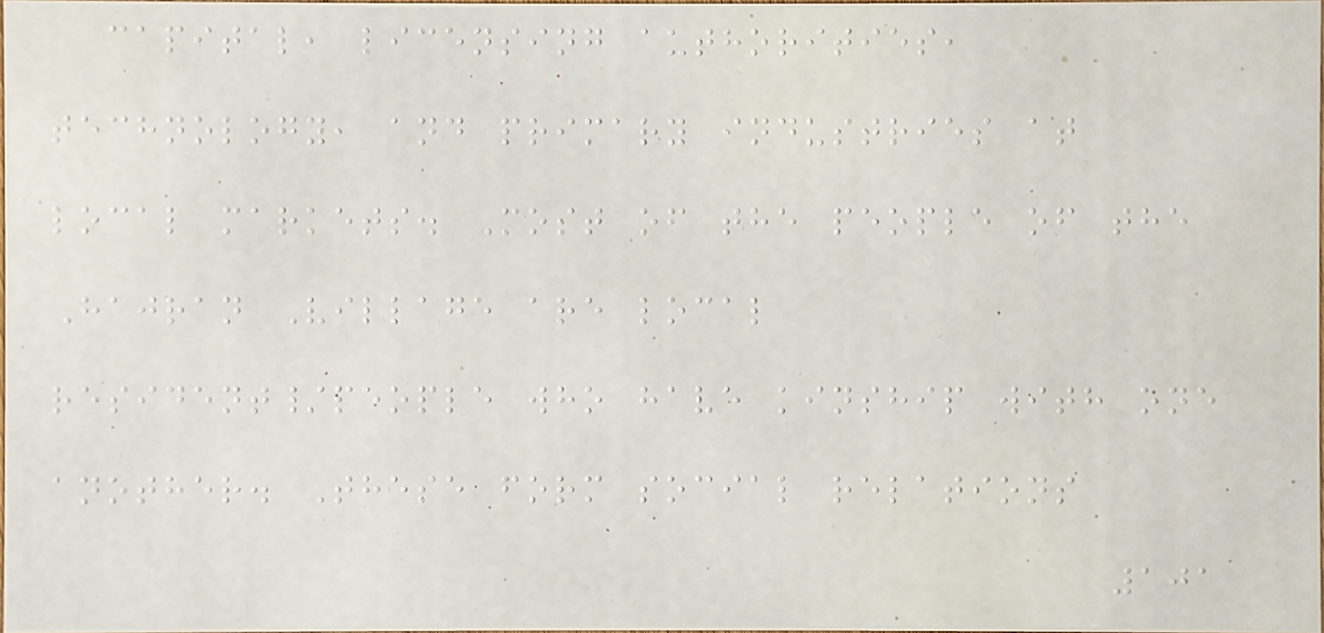capital, licensing authorities,
technology, and primary industries at
local markets. Most of the people of the
Hajran Village are local
resident/people who have kinship with one
another. These form social relations
101
